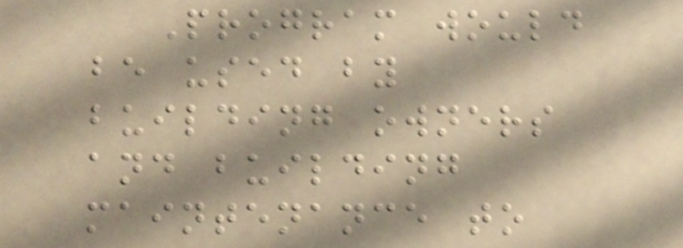Program would
be used by
building owners
and building
maintenance to
